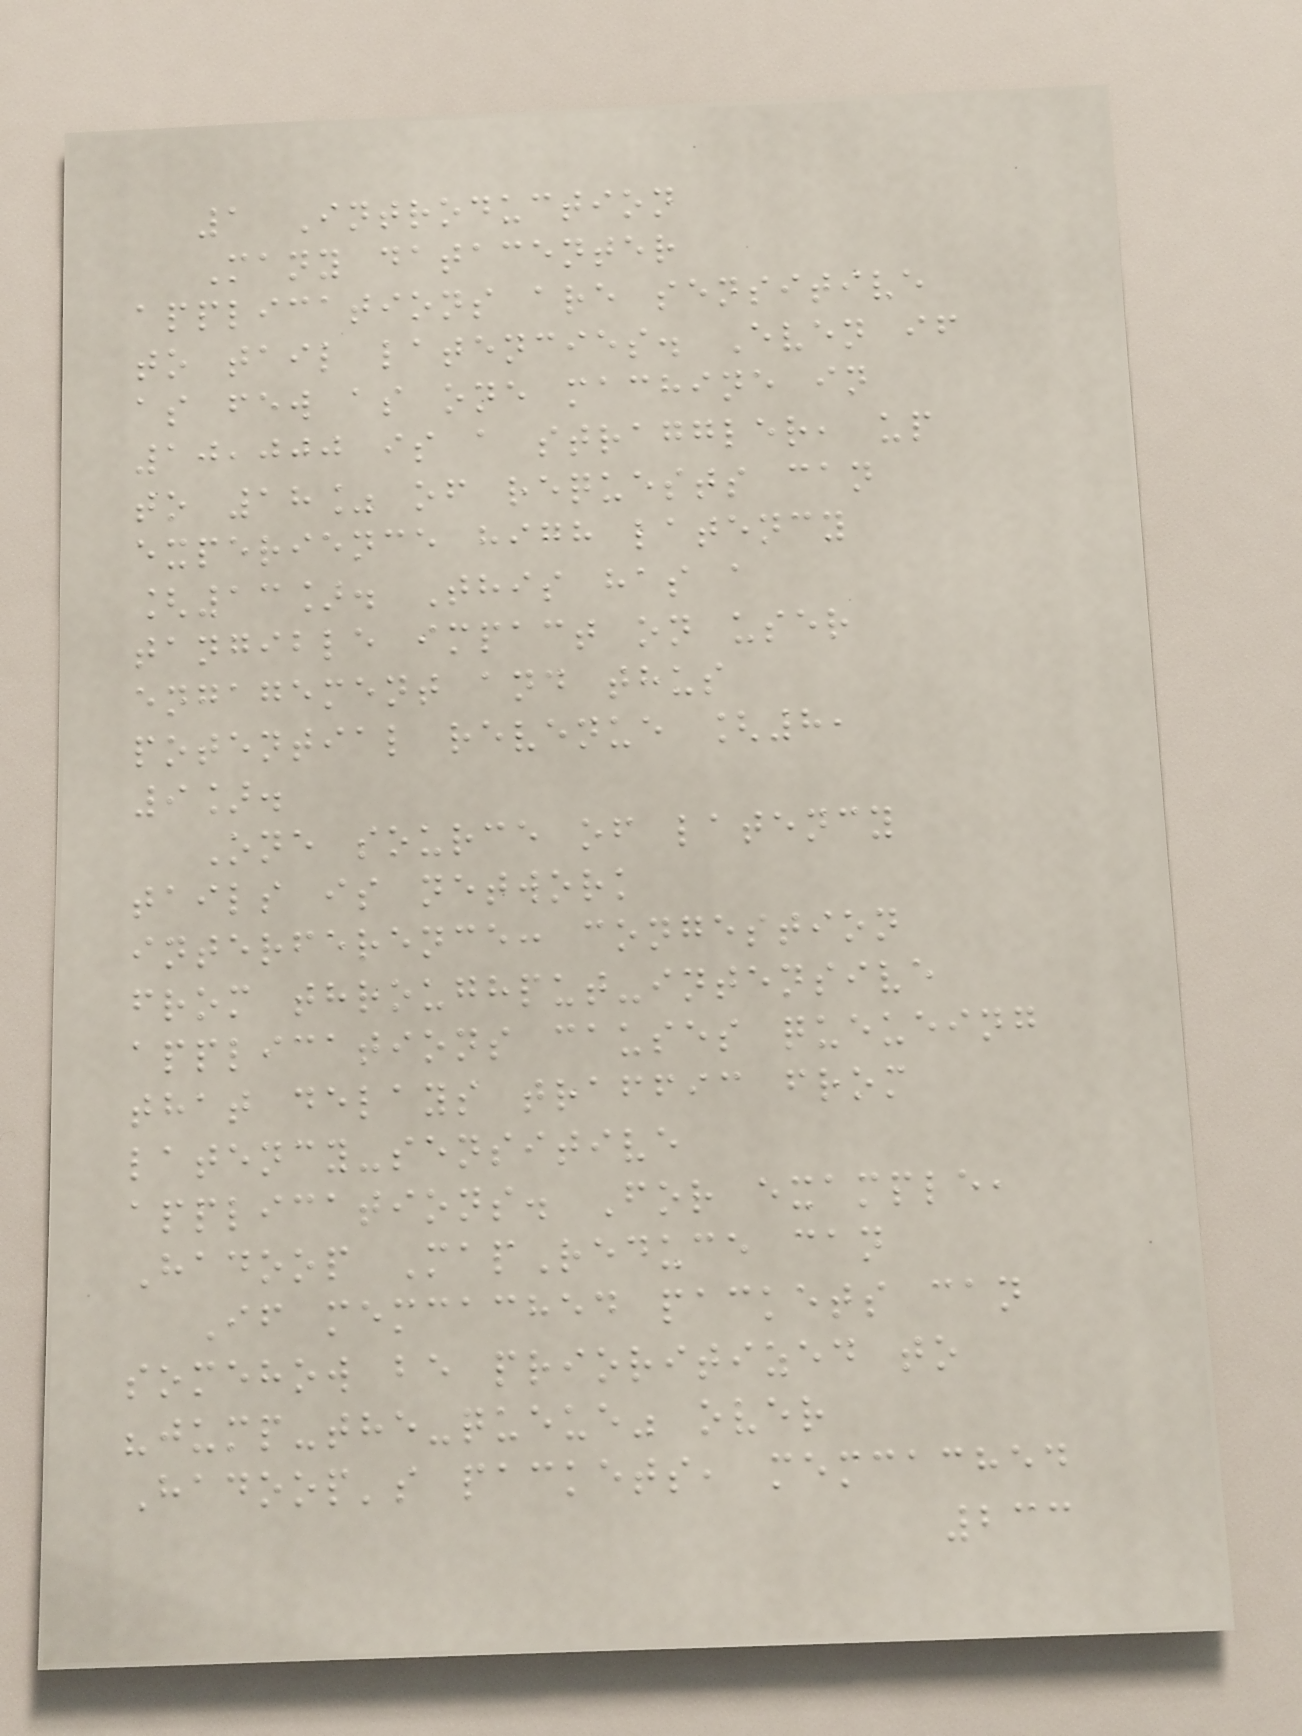1 Introduction
Many datacenter
applications are sensitive
to tail latencies. Even if
as few as one machine in
10,000 is a straggler, up
to 18% of requests can
experience high latency
[13]. This has a
tangible impact on user
engagement and thus
potential revenue [8,
9].
One source of latency
tails is network
interference: congestion
from throughput-intensive
applications causes queueing
that delays traffic from
latency-sensitive
applications. For example,
Hadoop MapReduce can
If memcached packets can
somehow be prioritized to
"jump-the-queue" over
Hadoop's packets, memcached
233
